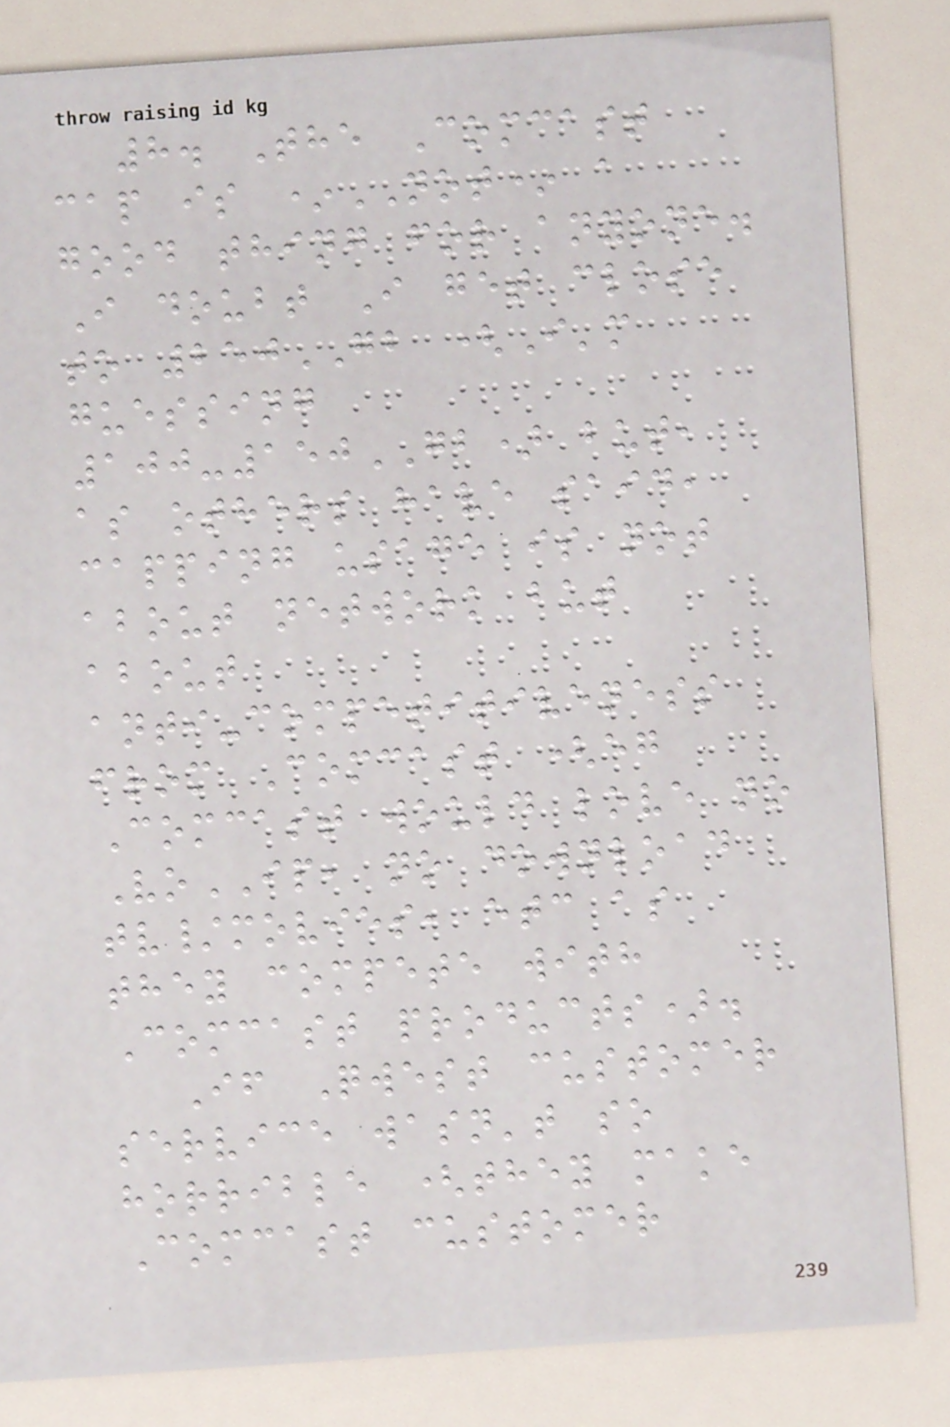8. The Comcast
cap is *NOT* a
good thing for anyone.
I doubt I get close
to 250GB (I'm
guessing
100-150GB) but,
as others have said,
capping usage is not
about network but
about
anti-competitiveness
from Comcast (eg
Comcast would love no
VoIP, no download
tv/movies, etc as
they compete with
Comcast products).
If Qwest customer
service wasn't so
horrible (they make
Comcast customer
